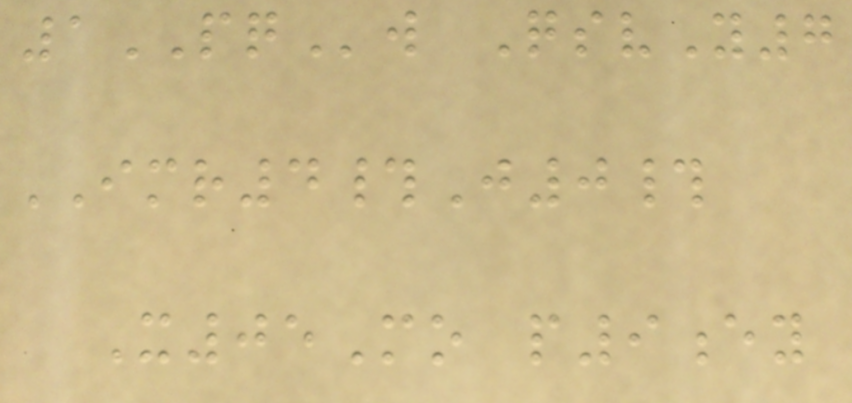1PQw QsvY7
IMR4#J0#
X05Mo p9ey
